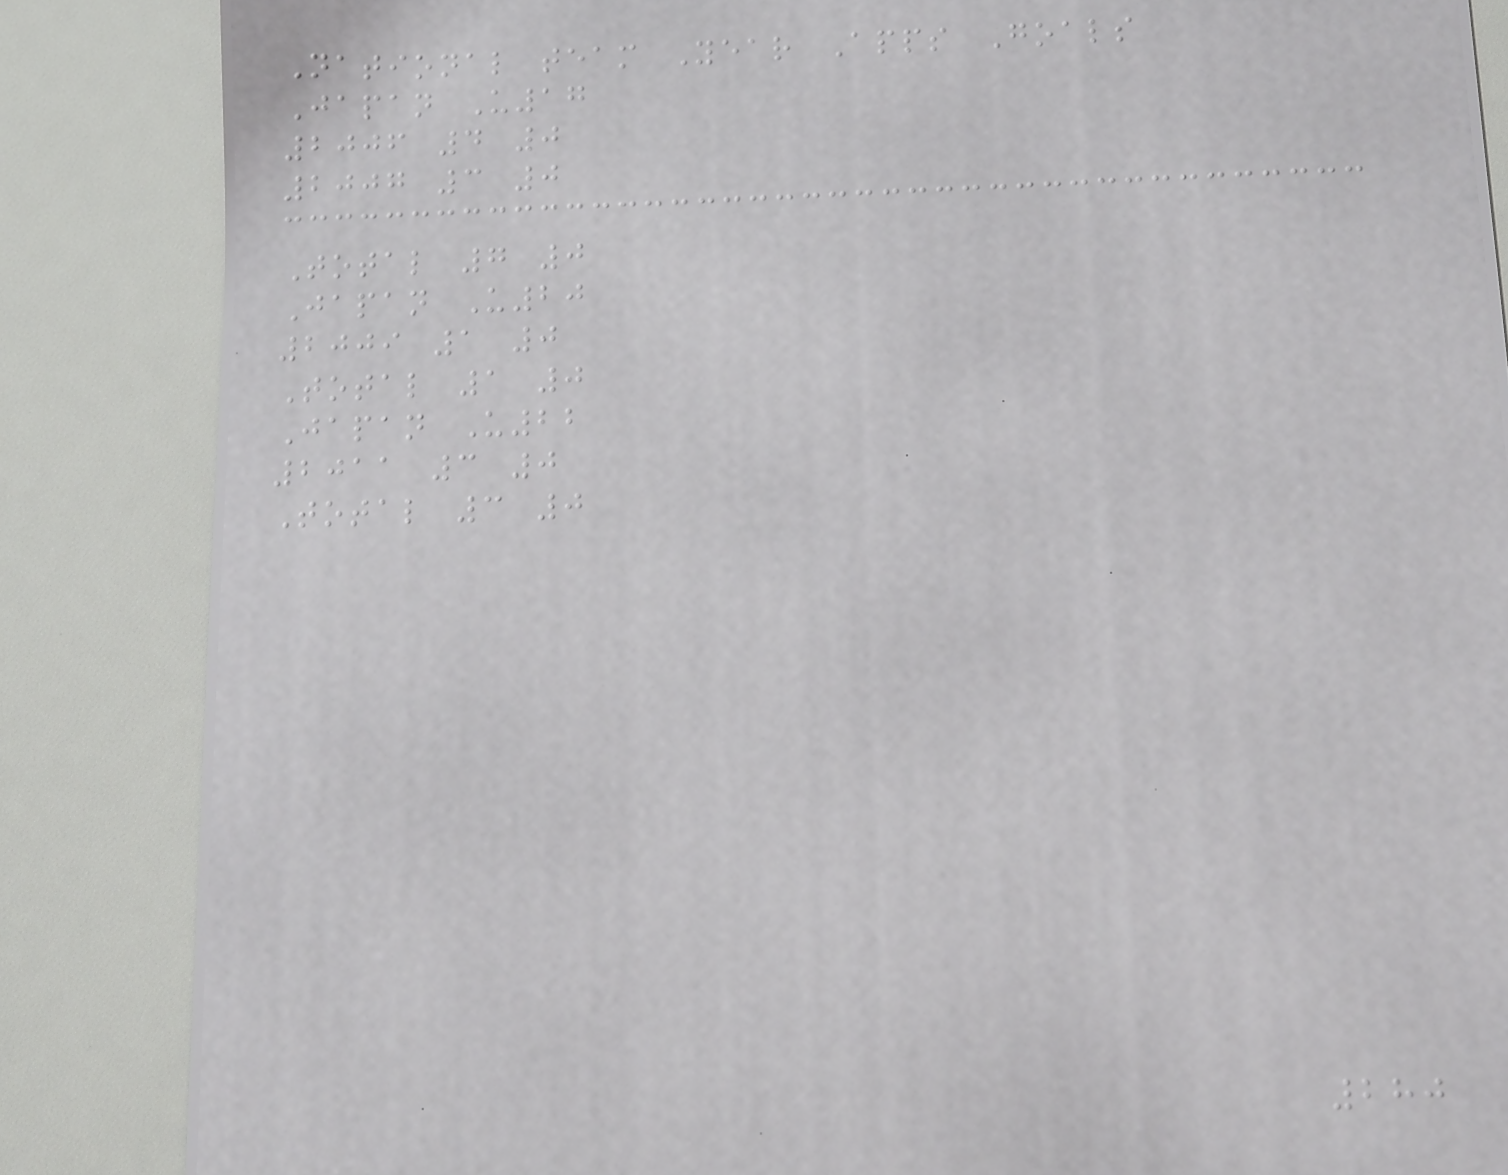National team Year Apps Goals
Japan U17
2006 4 0
2007 3 0
Total 7 0
Japan U20
2009 1 0
Total 1 0
Japan U22
2011 3 0
Total 3 0
280
